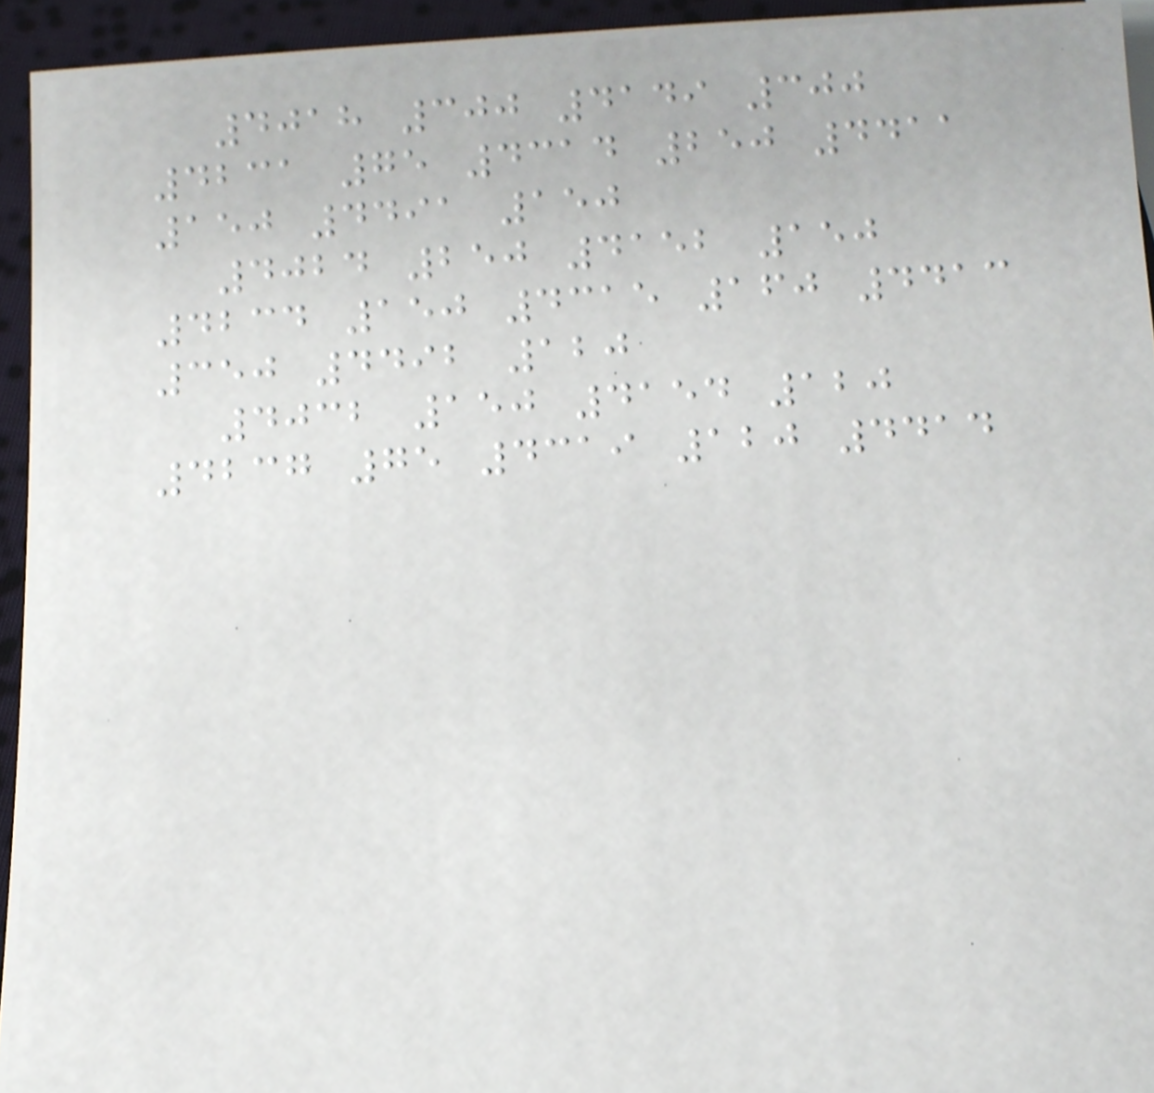4018 300 4149 300
4231 75 4314 250 4411
150 4491 150
4024 250 4152 150
4234 150 4315 160 4413
350 4492 120
4032 150 4154 120
4237 75 4319 120 4414
